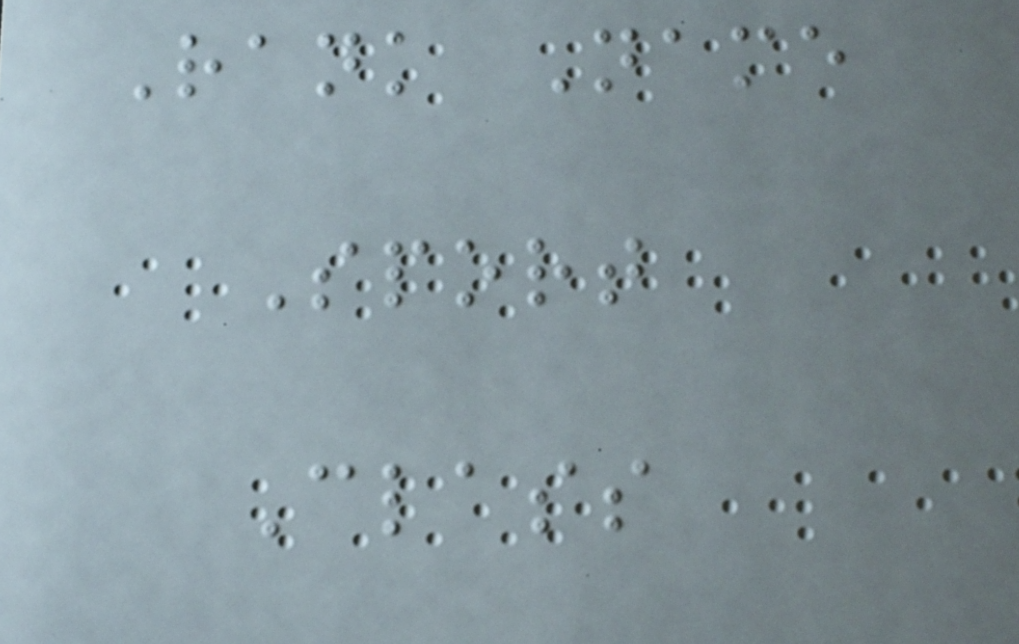Rank Name
Sport
Class
